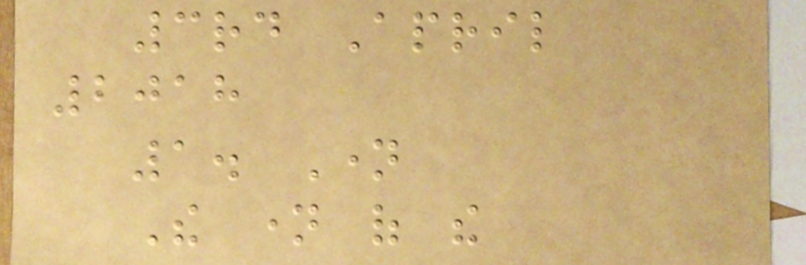3rd April
2018
1. Name
The name of the
